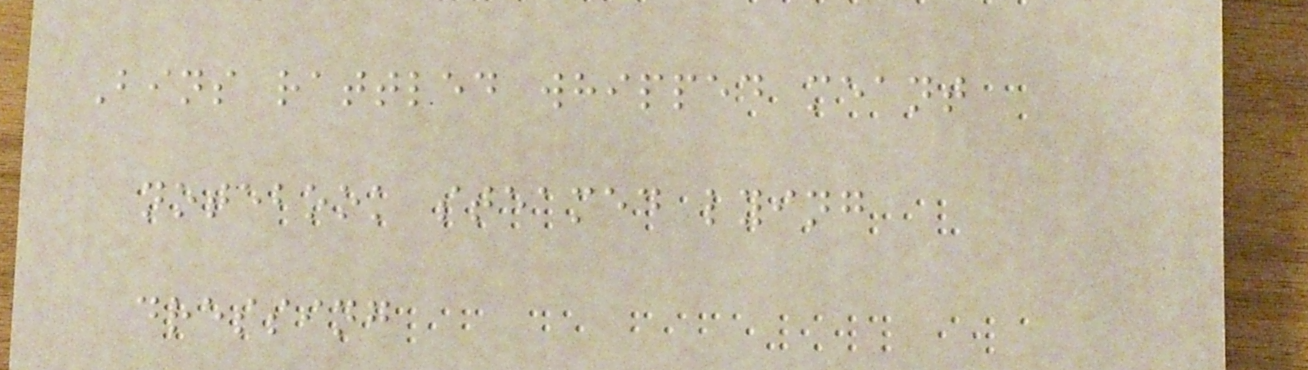Bins rattled whipped meant
notebook steamed lying
dressing
